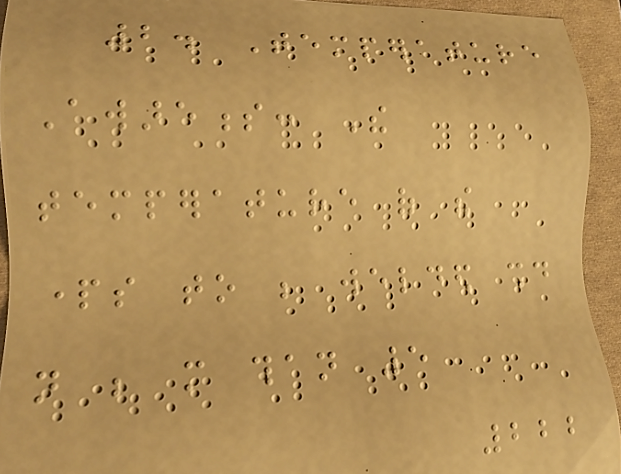2. Temperature
Awareness: The
temperature of the
parts to be welded should
not be more than 5
222
